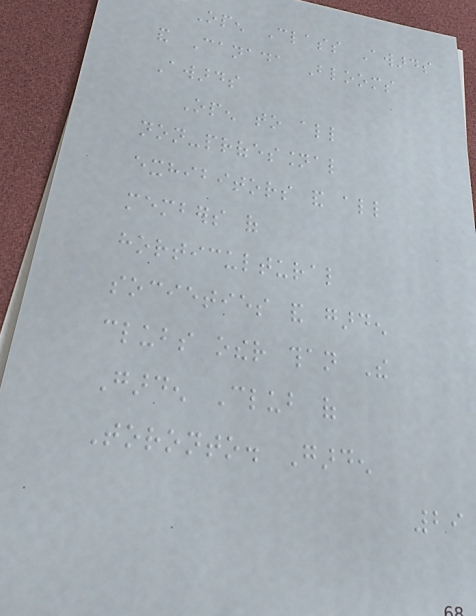Open Class Awards
and Canada Blooms
Awards
Open to all
non-professional
exhibitors and all
members of
horticultural
societies and garden
clubs other than The
Garden Club of
Toronto. Garden
29
